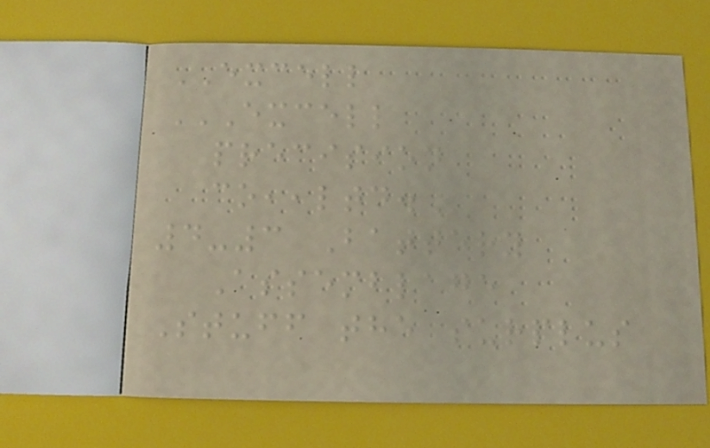EXCELL
EXCELL
PRECISION
CO,,LTD.
4-3 Battery
Assemblage
Stuff the surplus
